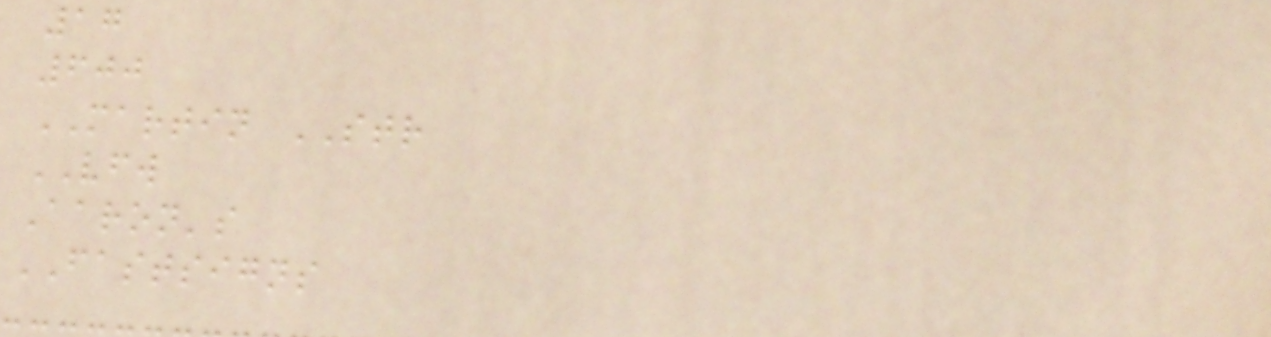17
600
MARTIN STR
VFW
Aaron's
FASTSIGNS
